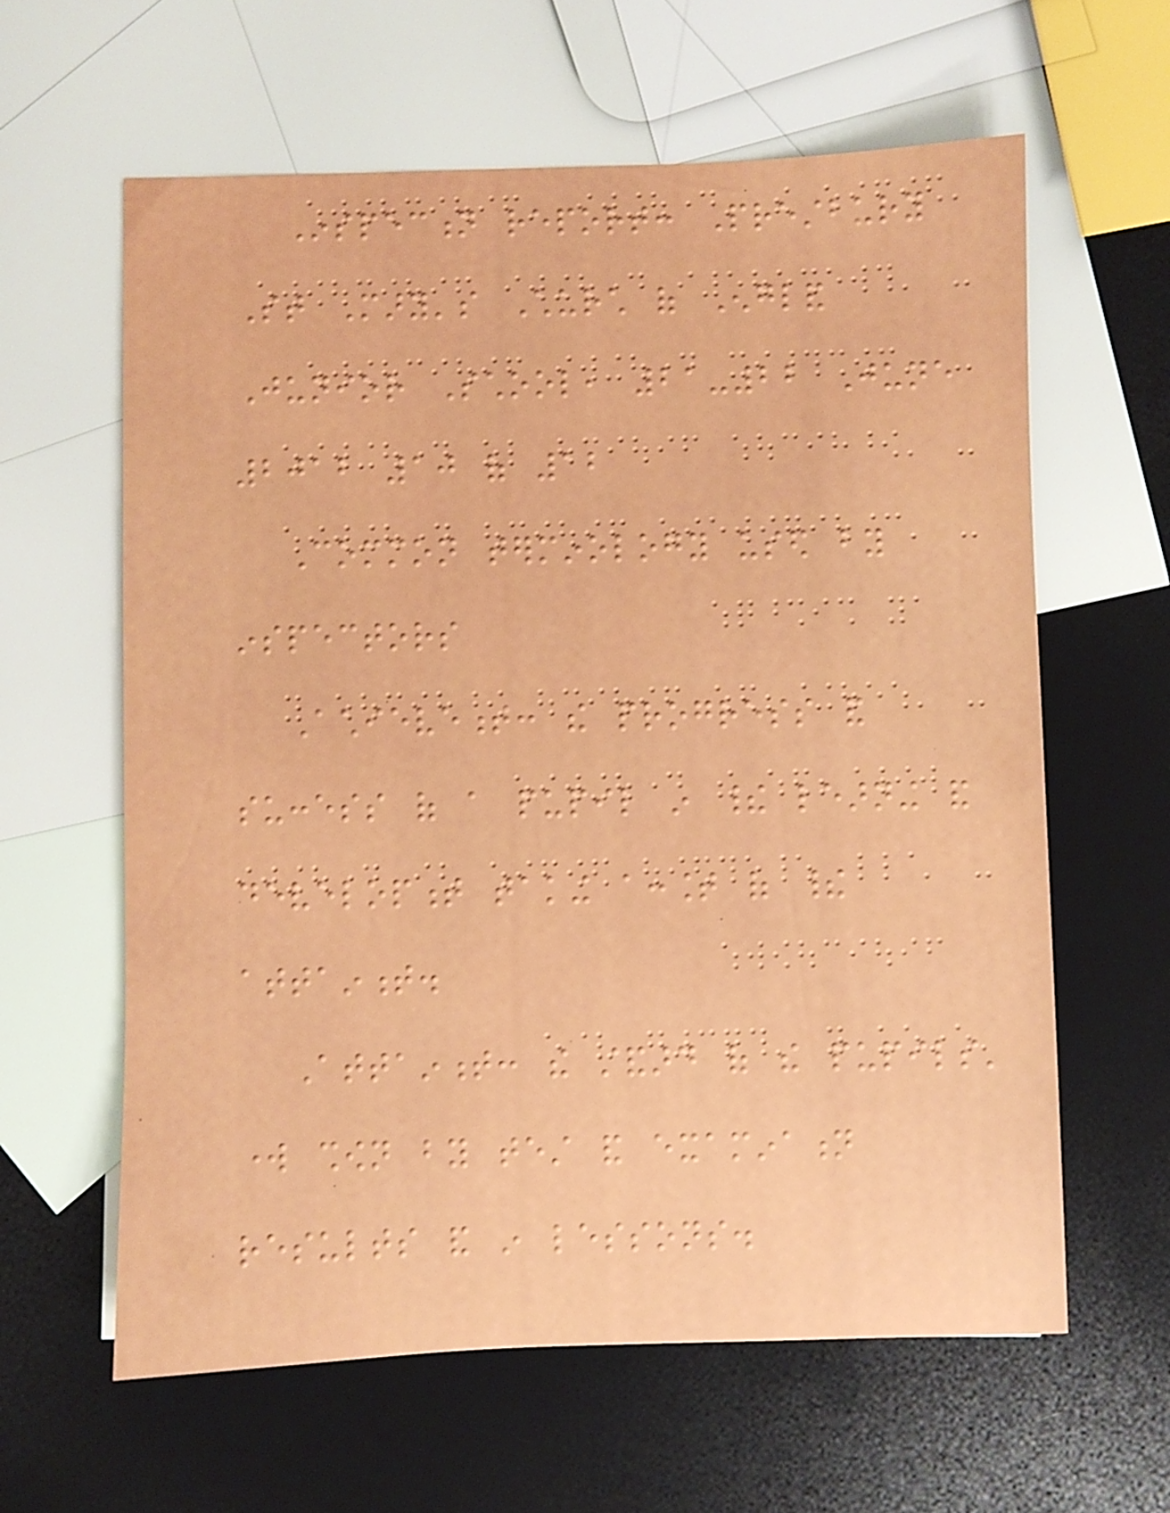Inspection report: Prestbury
St Mary's Church of England
Junior School, 21-22 June
2012 10 of 12
Common terminology used by
inspectors
Achievement: the progress and
success of a pupil in their learning and
development taking account of their
attainment.
Attainment: the standard of the pupils'
work shown by test and examination
results and in lessons.
